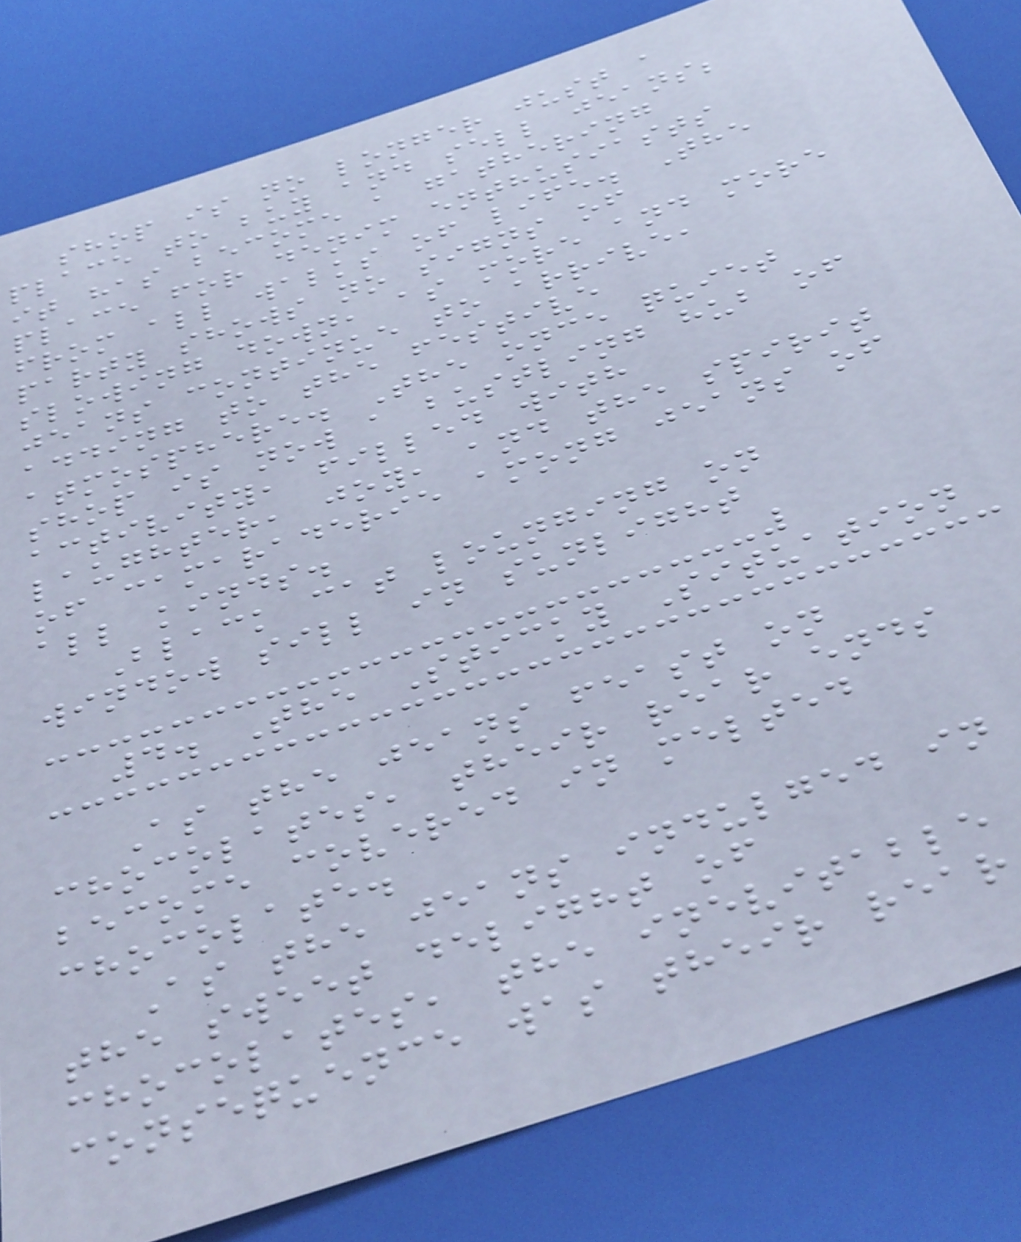shop is no longer just a
place to buy and sell jeans;
it has become a gathering
place for denim enthusiasts
from all walks of life. The
party shows no signs of
slowing down, as more and more
jeans continue to arrive,
adding to the festive
atmosphere. The once quiet
shop is now a bustling hub of
activity, filled with
laughter, joy, and the spirit
of camaraderie among jeans of
all kinds.
Black cat lounging on
window sill in sunlight
4. The Sticky Situation
As the jeans feast on
chocolates, their rear ends
become covered in melted
chocolate.
As the jeans indulged in
the sweet delight of
chocolates, the inevitable
consequence was their rear
